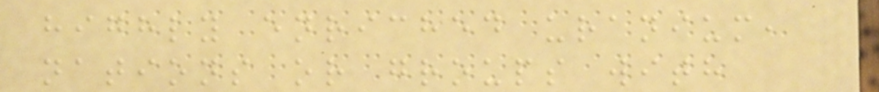highly enriched uranium,
nations or groups with
